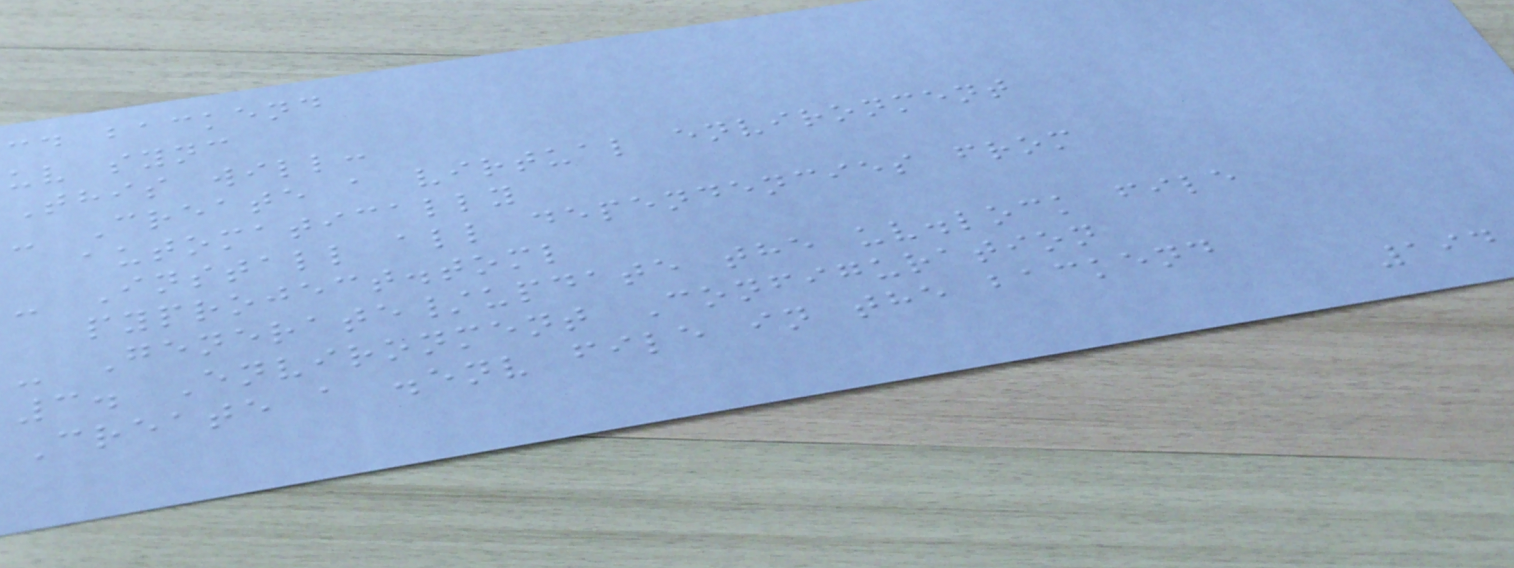cd backend
uv sync
This will:
- Create a virtual environment
automatically
- Install all dependencies from
pyproject.toml
- Generate/update the uv.lock file
3. Environment Configuration
Create a .env file in the backend
194
